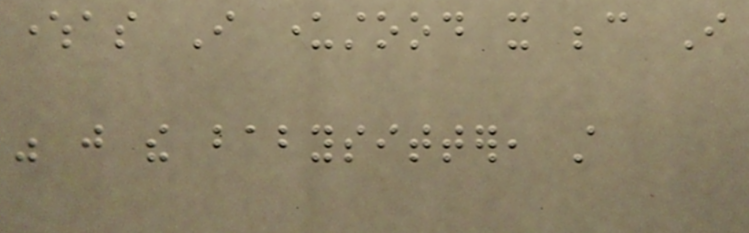whereas I understood it because I
was just the babysitter, still
